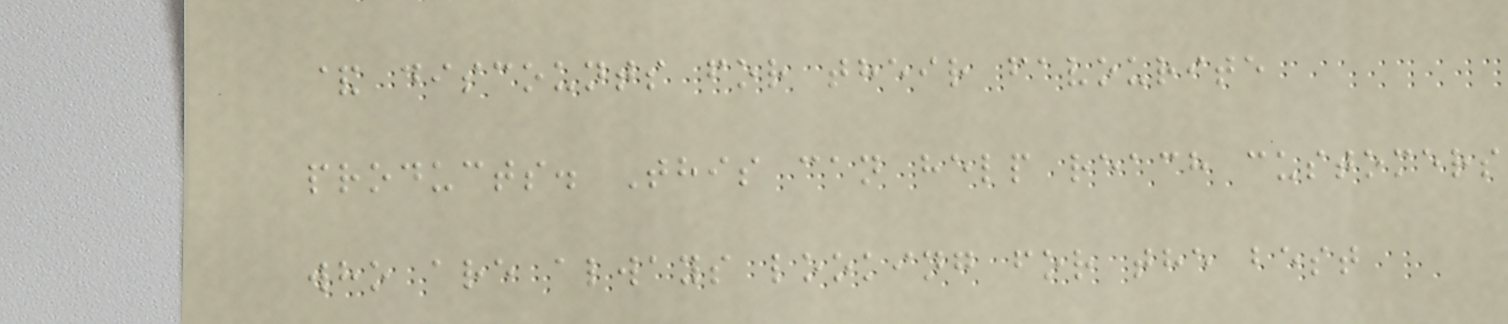& discounts for their favourite
products. This can help reach customers
who are always looking for the best
